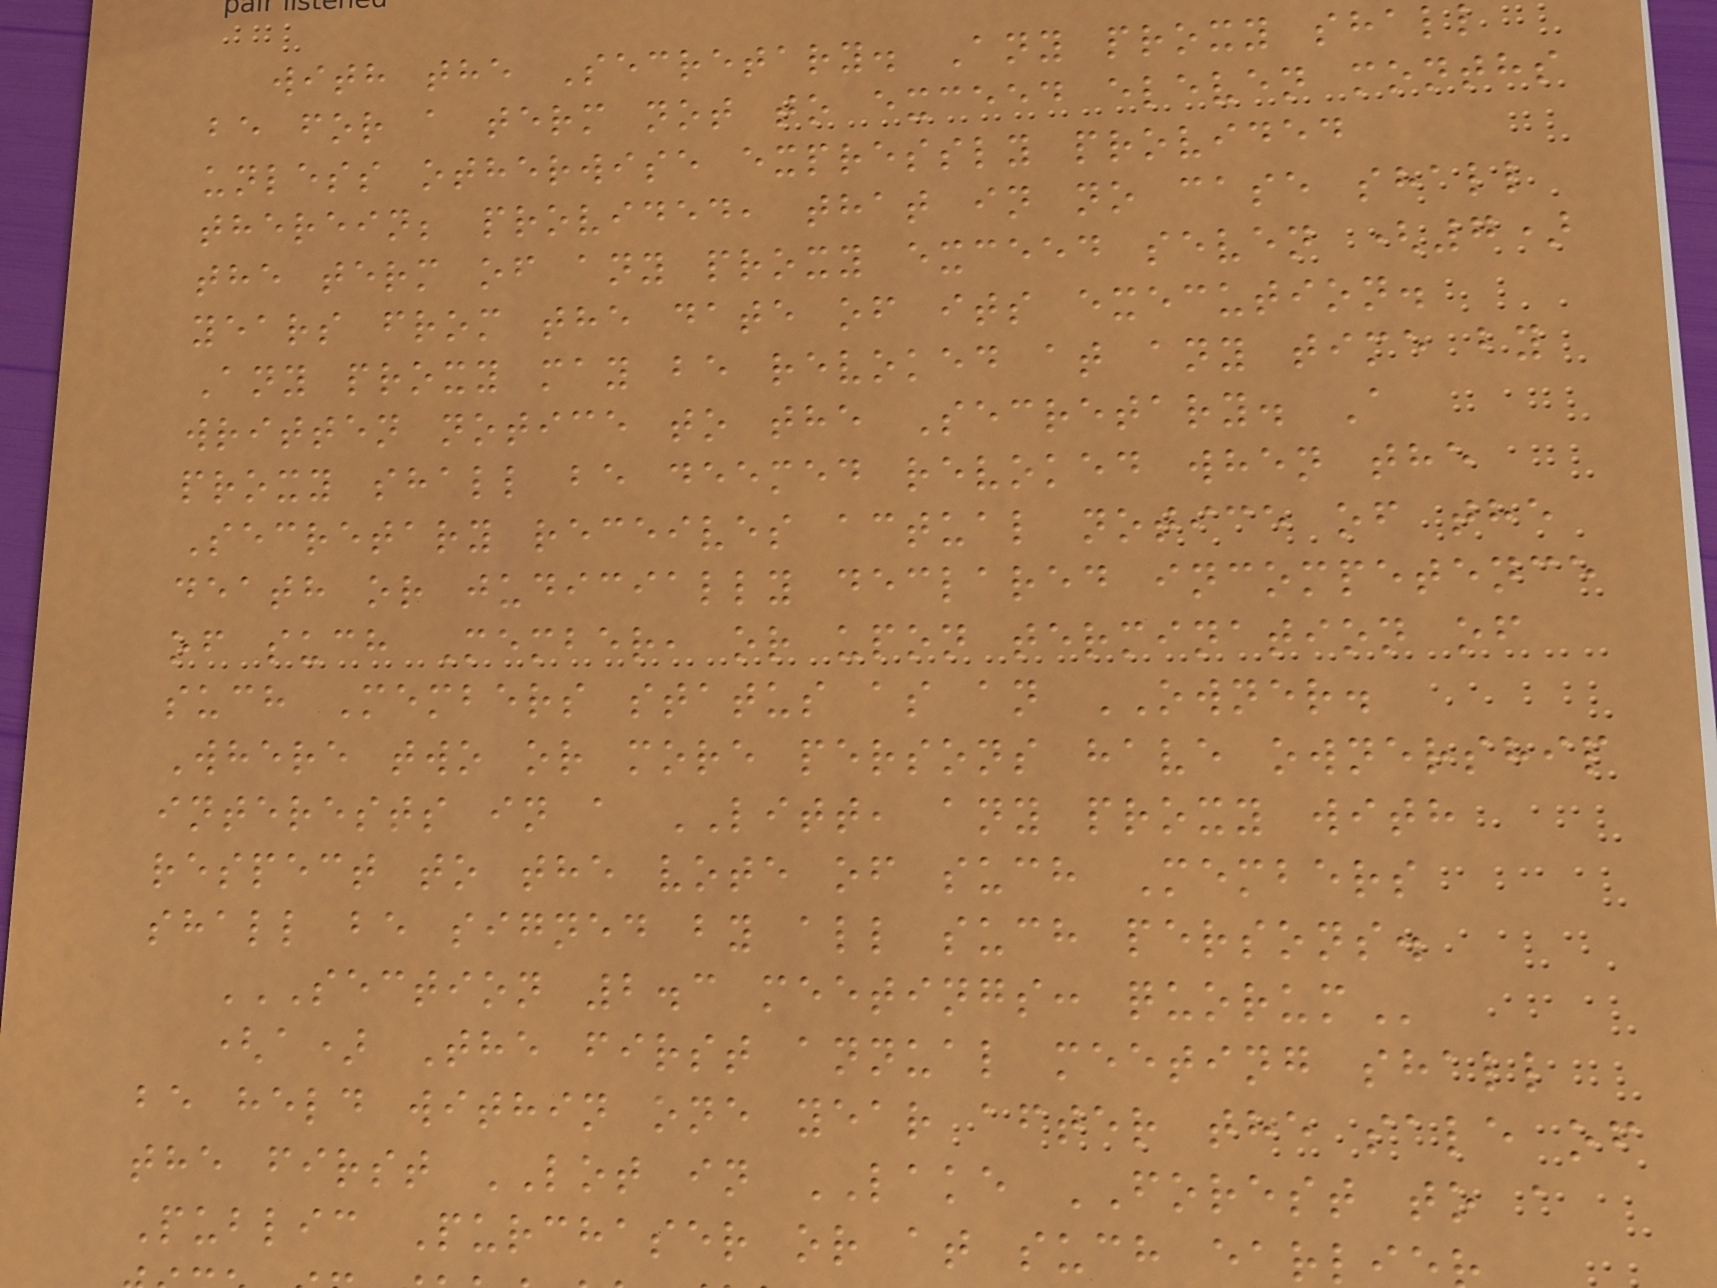with the Secretary. Any proxy shall
be for a term not to exceed eleven months
unless otherwise expressly provided
therein; provided, that in no case shall
the term of any proxy exceed seven (7)
years from the date of its execution.
Any proxy may be revoked at any time by
written notice to the Secretary. A
proxy shall be deemed revoked when the
Secretary receives actual notice of the
death or judicially declared incompetence
of such Member, or upon termination of
such Members status as an OWNER.
Where two or more persons have ownership
interests in a LITT, any proxy with
respect to the vote of such Members
shall be signed by all such persons.
SECTION 2.3 MEETINGS: QUORUM
(a) The first annual meeting shall
be held within one year after the sale of
the first LOT in LAKE FOREST to a
Public Purchaser or at such earli
